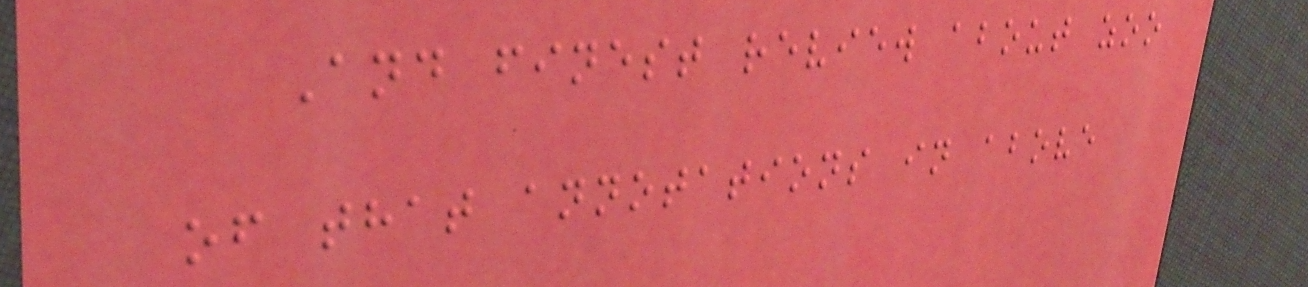And finest review about zoo
of that annotations in above
